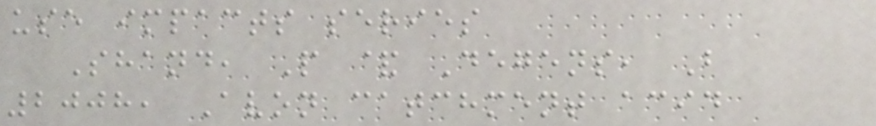use impacts series
Shand, P & Degens, B
2008, Avon catchment acid
